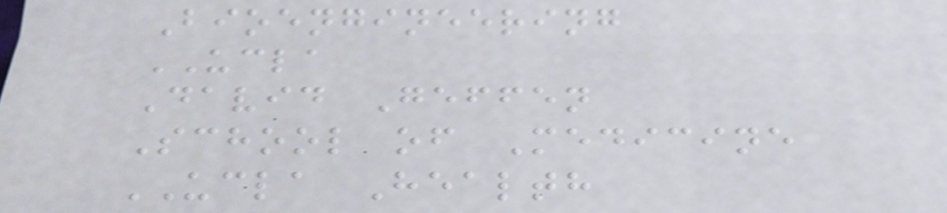Bioengineering
UCLA
David Geffen
School of Medicine
UCLA Health
